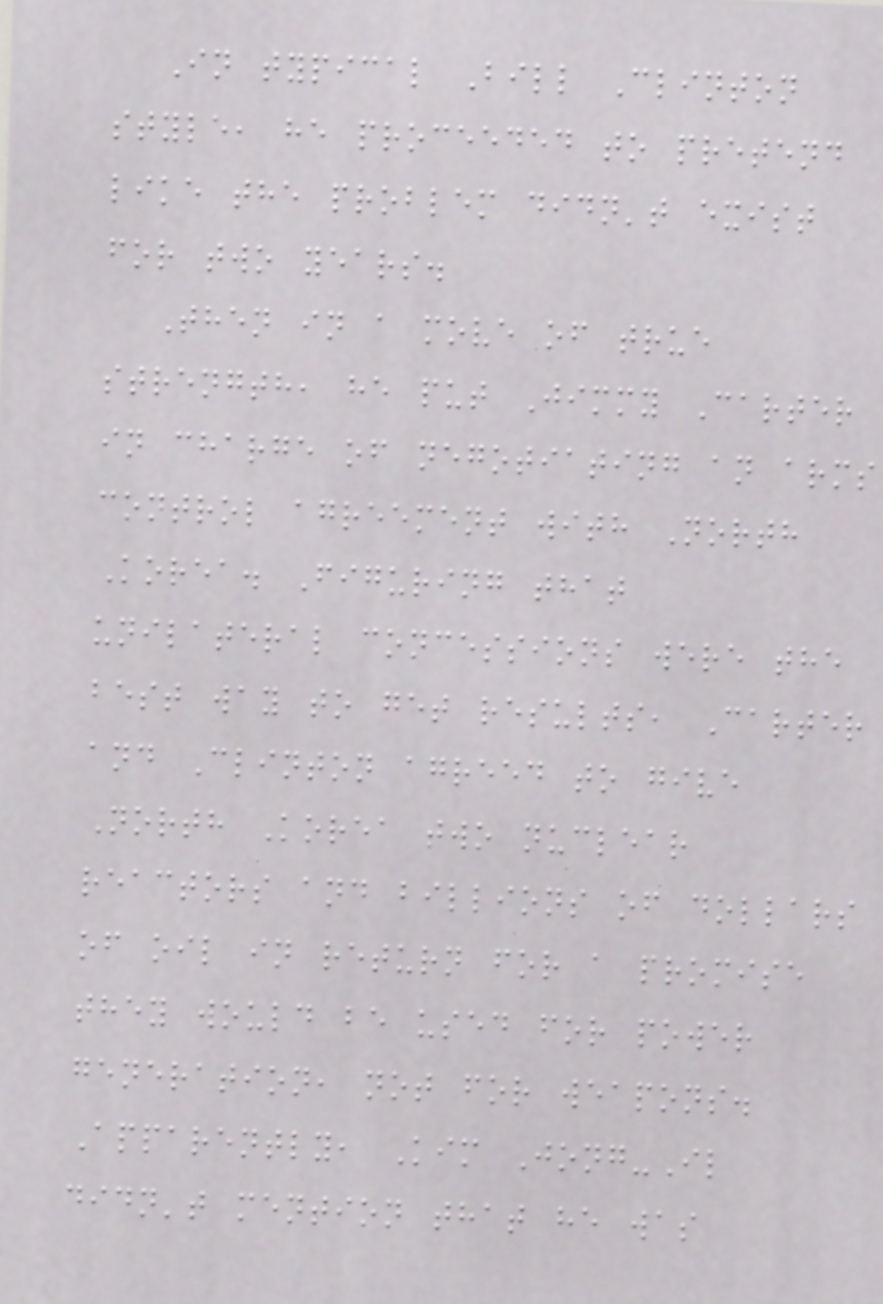In typical Bill Clinton
style, he proceeded to pretend
like the problem didn't exist
for two years.
Then in a move of true
strength, he put Jimmy Carter
in charge of negotiating an arms
control agreement with North
Korea. Figuring that
unilateral concessions were the
best way to get results, Carter
and Clinton agreed to give
North Korea two nuclear
reactors and billions of dollars
of oil in return for a promise
they would be used for power
generation, not for weapons.
Apparently, Kim Jong-Il
didn't mention that he was
